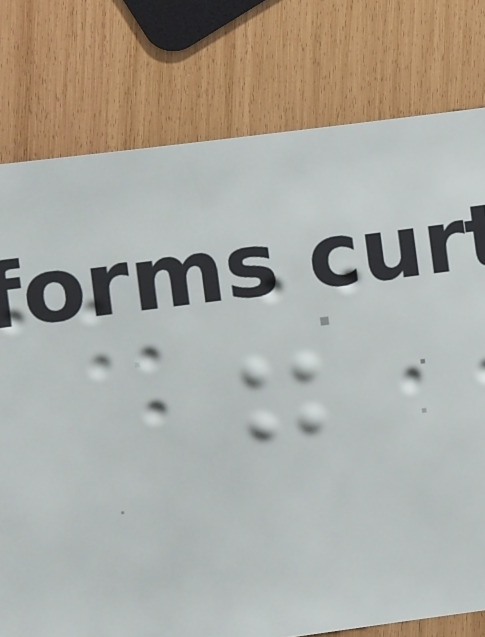go
